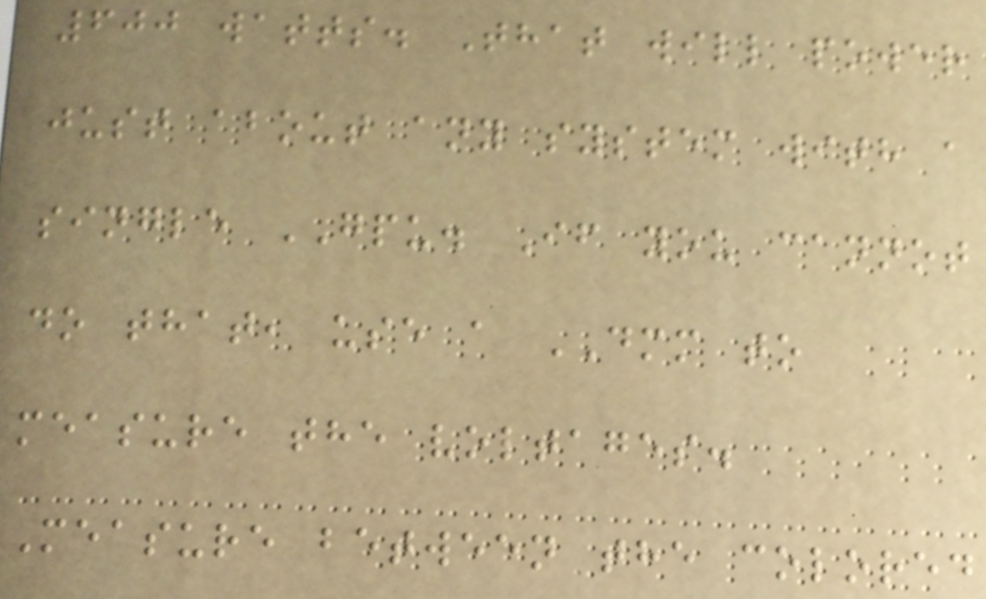600 watts. That will power
just about any system with a
single GPU. If you cannot
do that, use a DMM to
measure the voltages.
Measure between the colored
